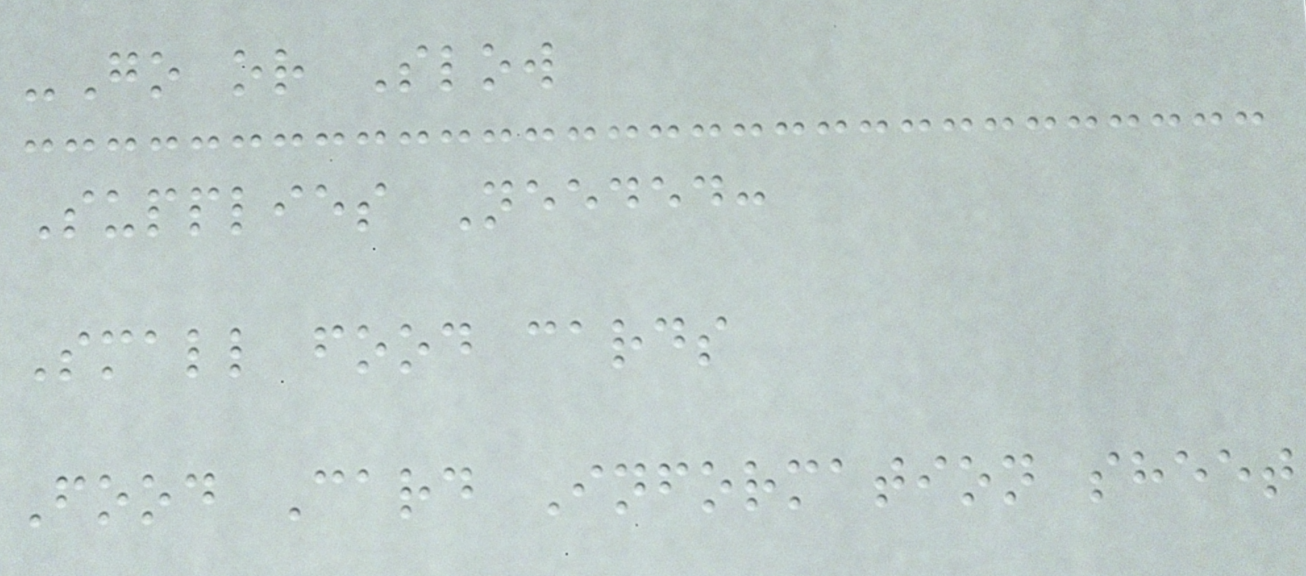-Go or Slow
Supplies Needed:
Small food cards
Food Card Information sheet
